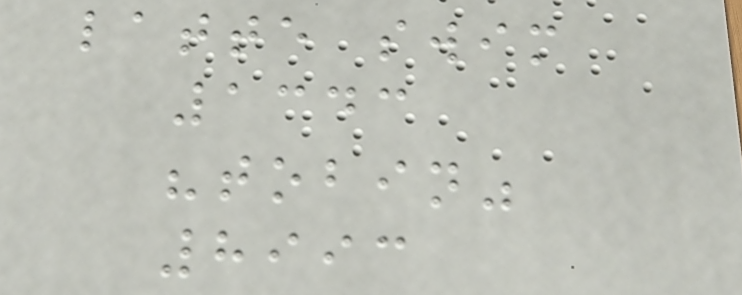latte swim
1343
"tobin"
8993
